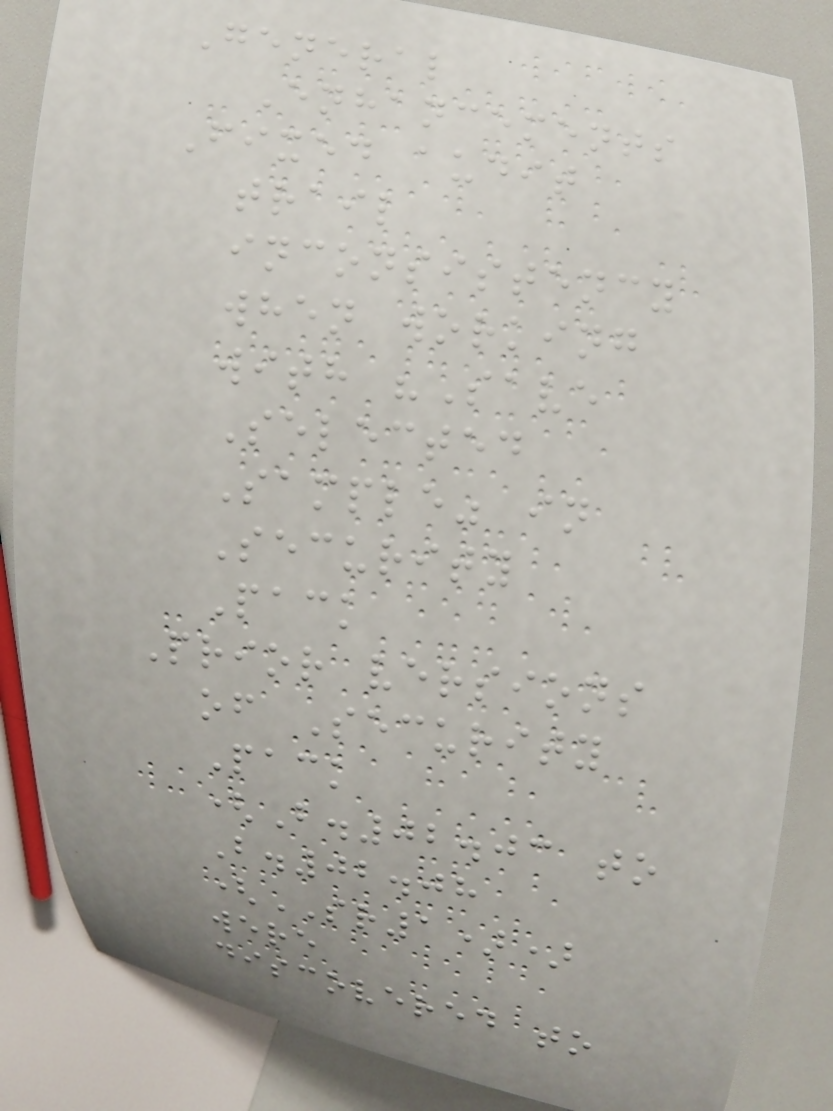General
Enhancements
Fixed audit
trail
inconsistency
when working
with "Save
Selected
Sample" in
Security
Pack
Prior versions
of Security
Pack
(B.02.03 to
B.02.08
(SR1))
were
discovered to
